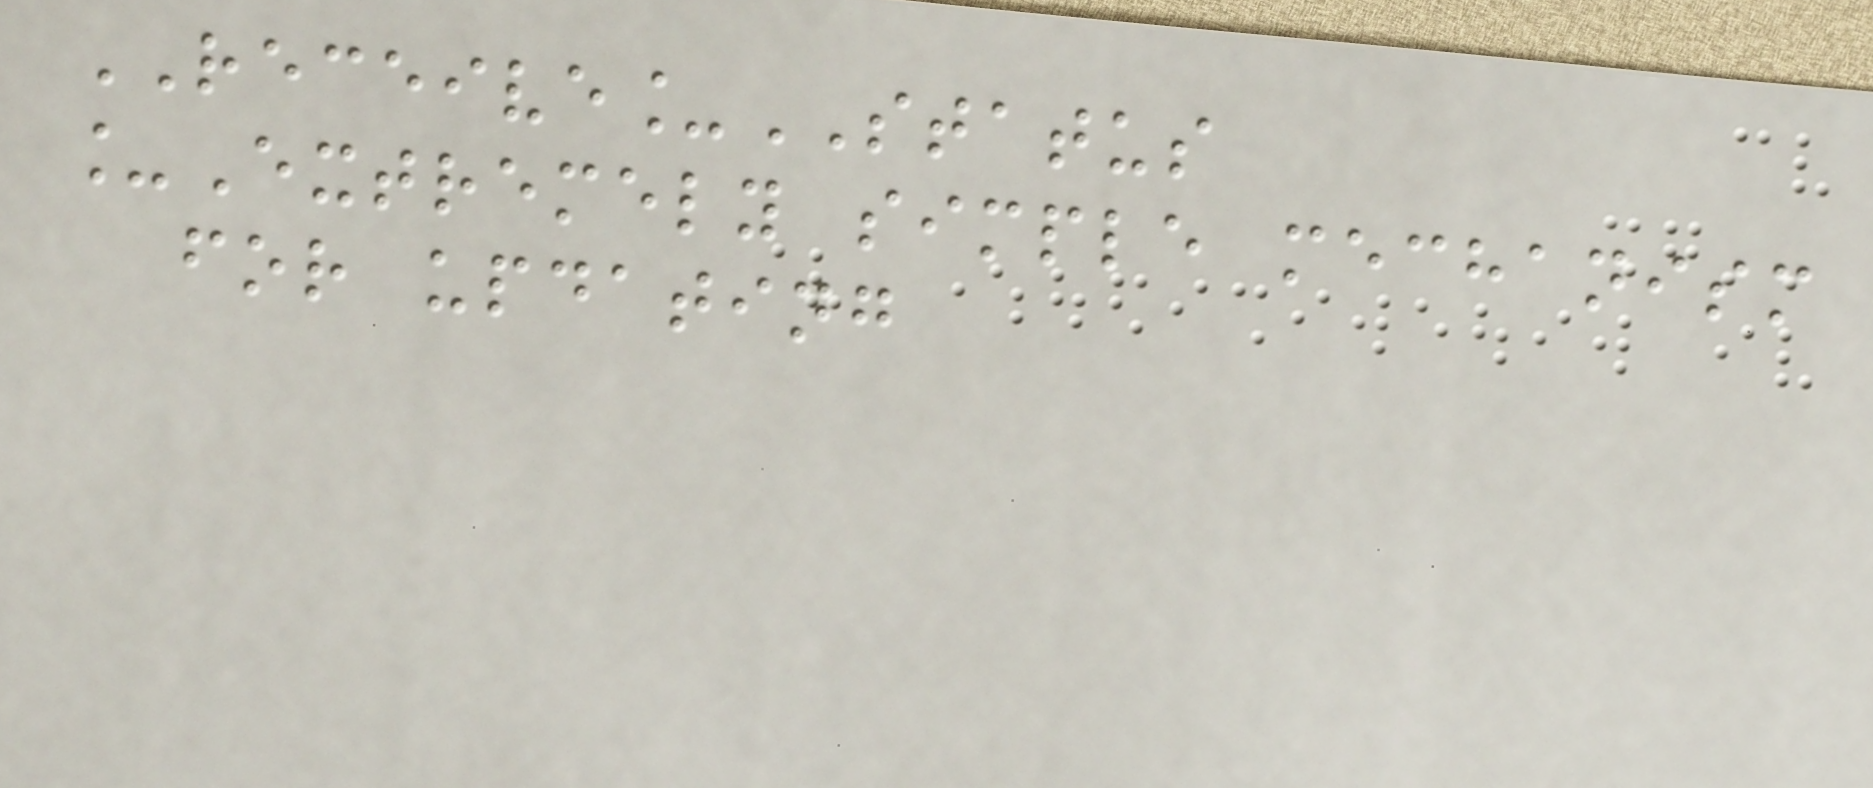RECEIVE_STATUS
_Extremely simple mechanism
for updating
